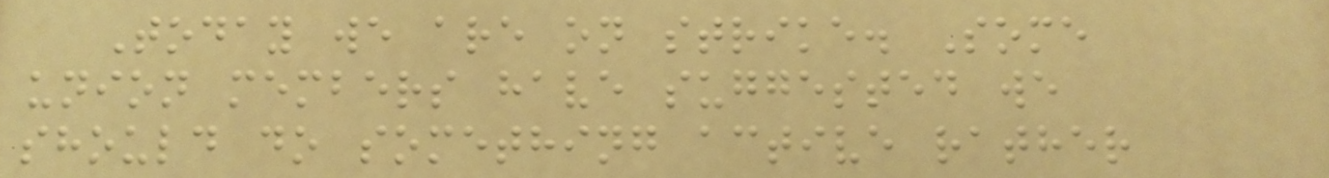Today we are on strike. Some
union members have suggested we
should do something active rather
